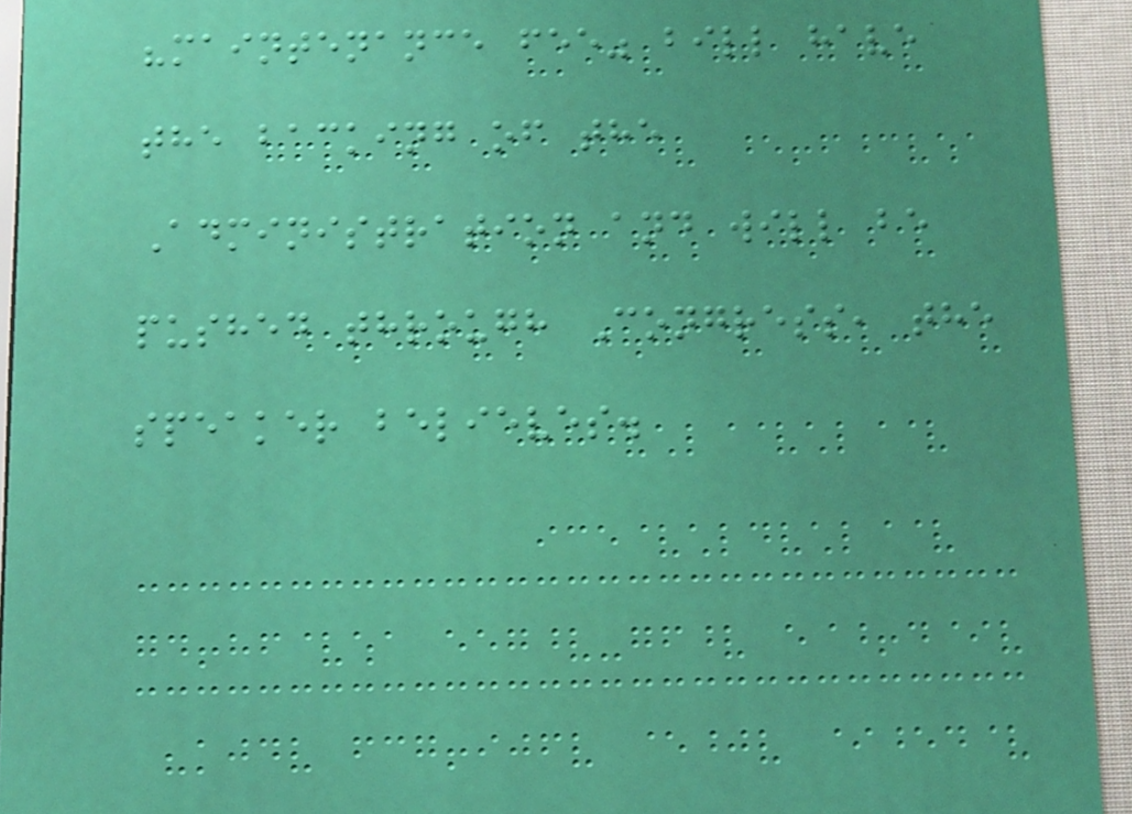"maintenance fee" bill have
the backing of the
Administration and will be
pushed through Congress, the
speaker believes.
